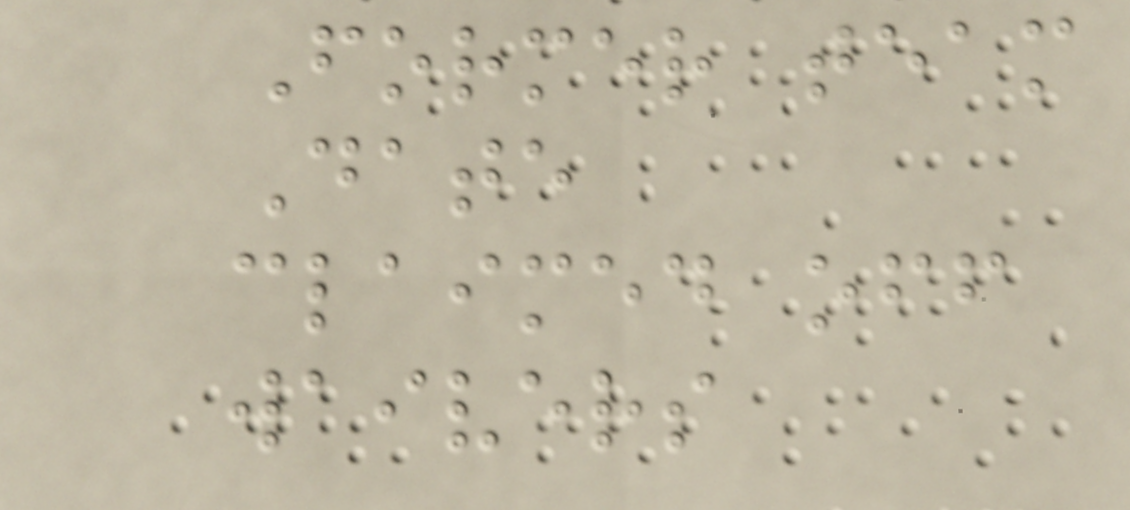Former team
Date
claimed off
waivers
